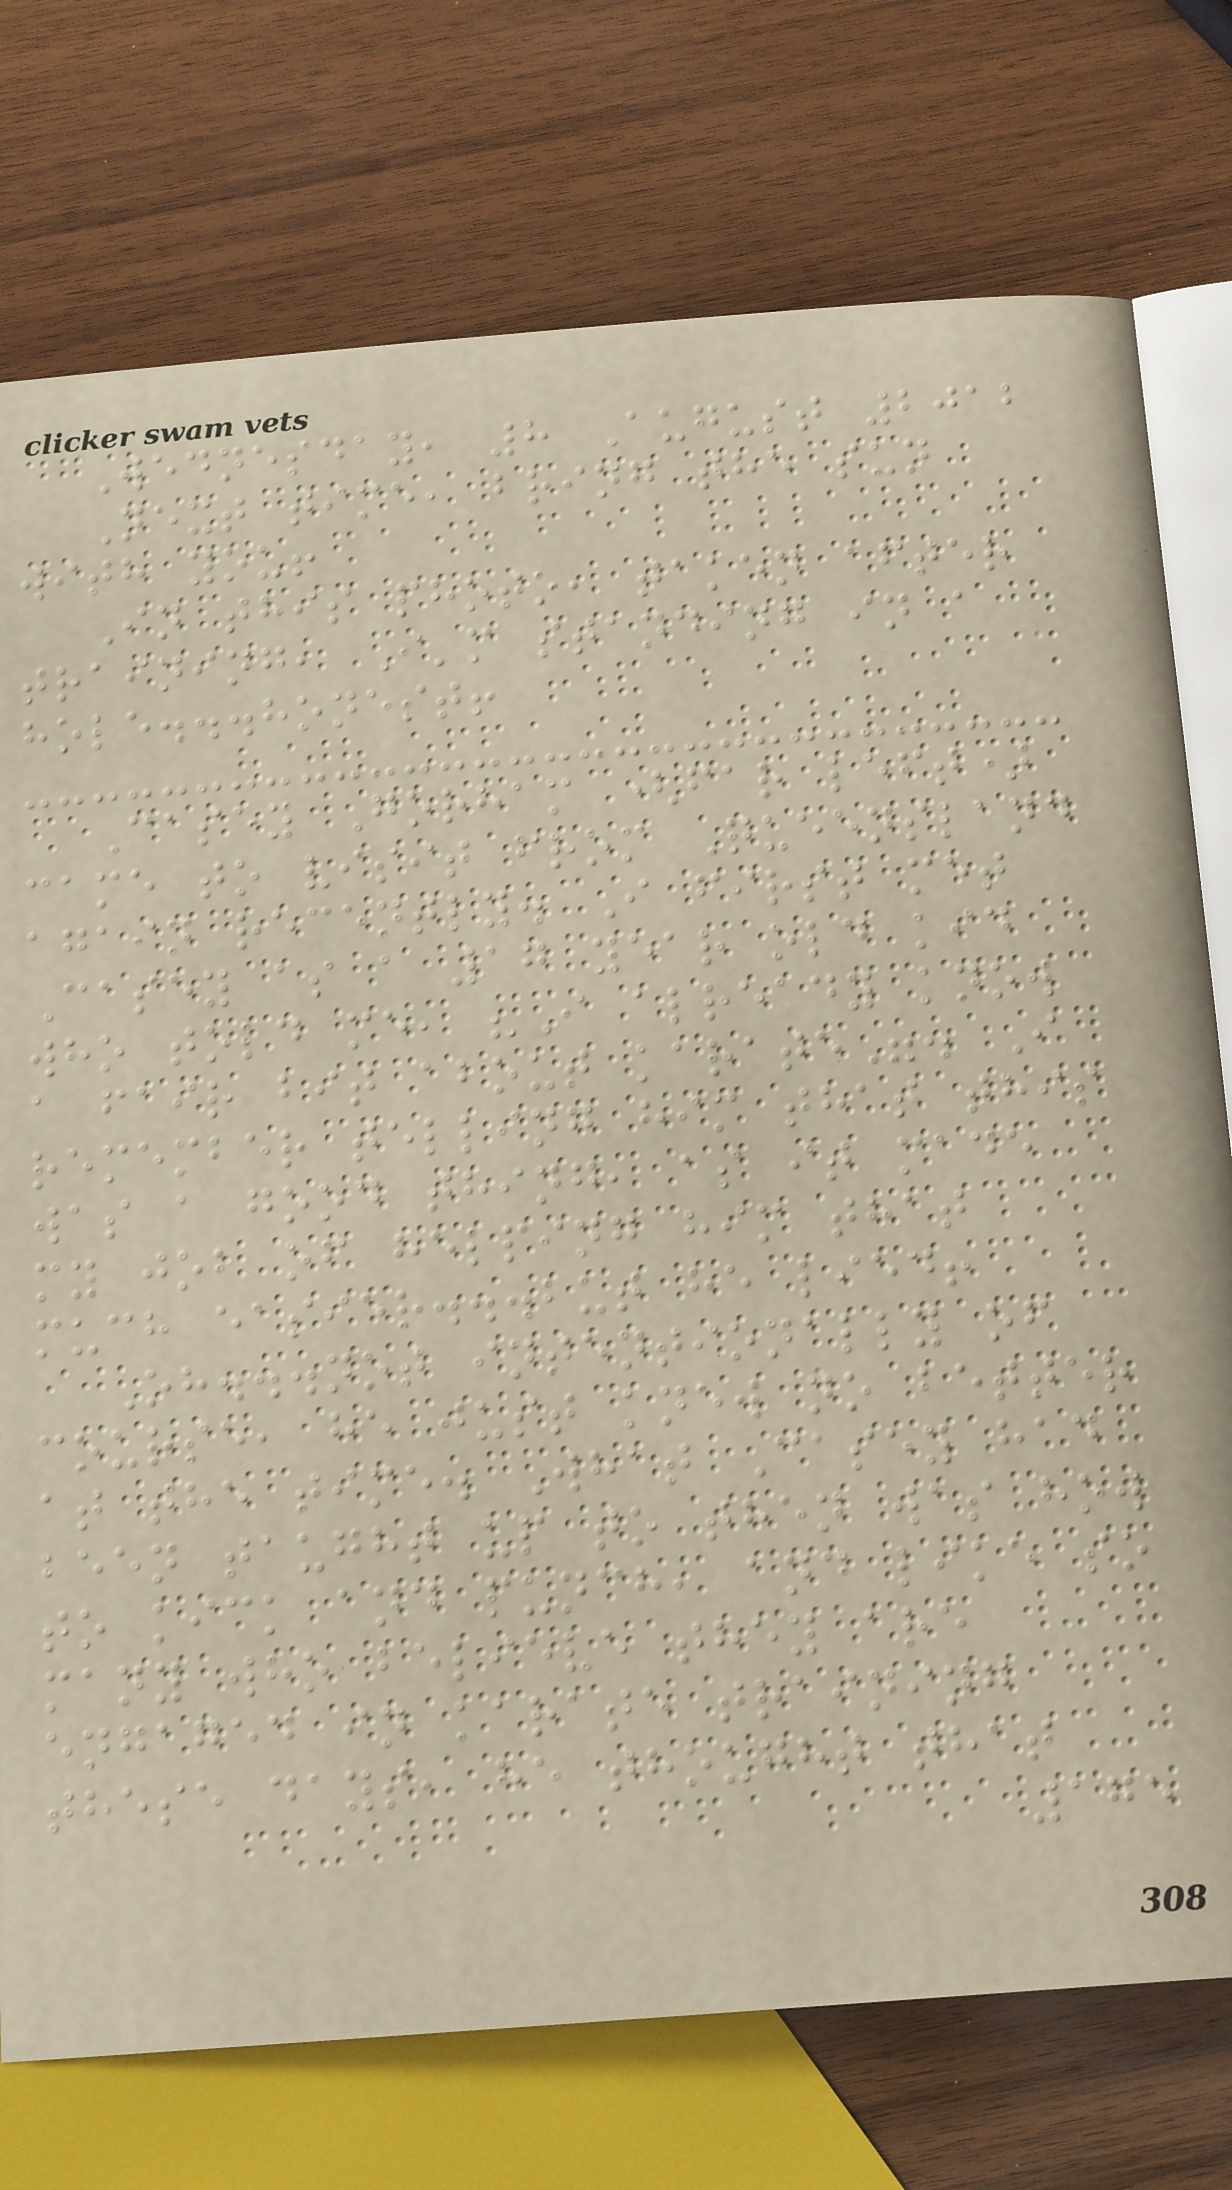Wednesday, 8 August 2012
Next time, bring the sun
with you!
In this photo, taken after
training, I'm standing in a
hole...honest!
Casey Gorham (far left)
came to visit from Queensland
again recently. I first met
Casey as a 17 year old kid
who told me, "I already know
a fair bit about karate". I
remember telling him that this
was a good thing, as it made
my job of helping him that
much easier...but he lied!
Oh...not intentionally of
course, he just knew no better
at the time. What Casey had
been taught up to then was how
to kick and punch, and like so
many who believe they are
engaged in karate training
these days, he thought that
175
